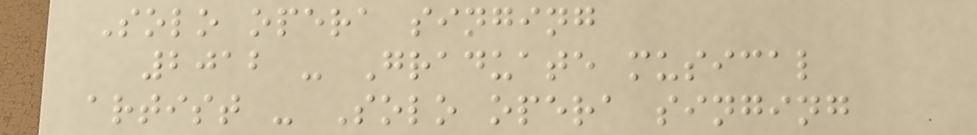Solo opera singing
2012 - Graduate musical
artist - Solo opera singing
